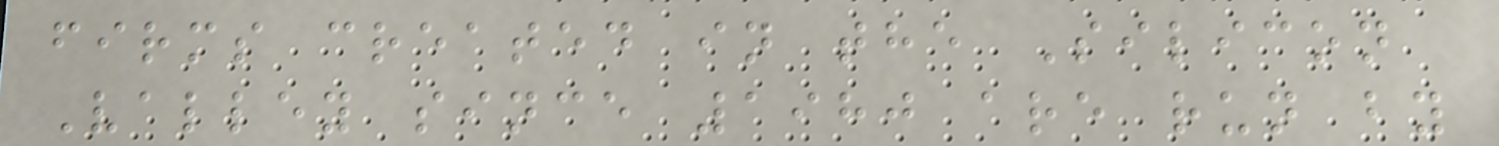firms created in the Silicon
Valley since 1980 are run by
